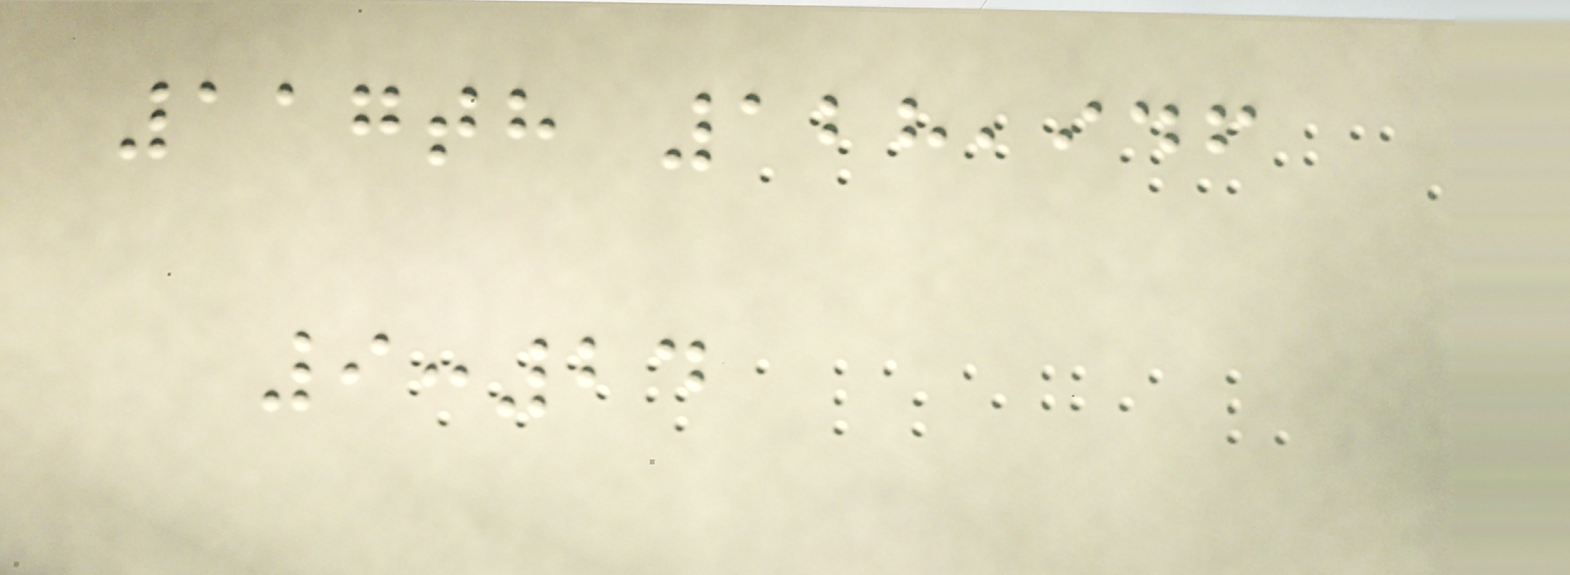117th 128,946
9:24
